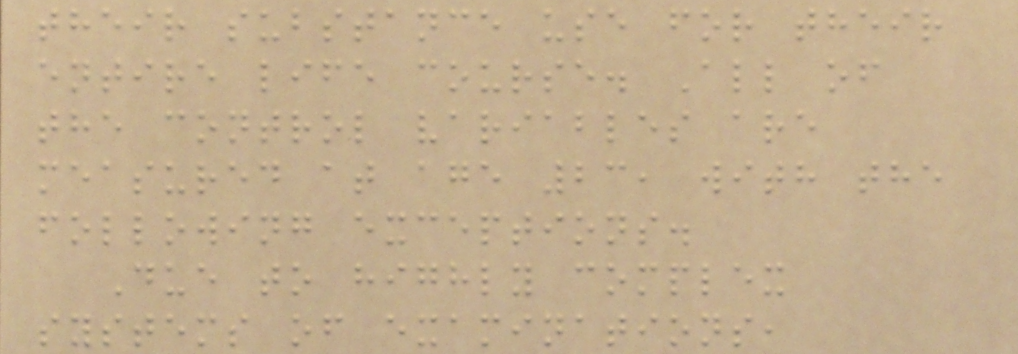their substance use for their
entire life course. All of
the control variables are
measured at age 23, with the
following exceptions.
Due to highly complex
systems of examinations,
